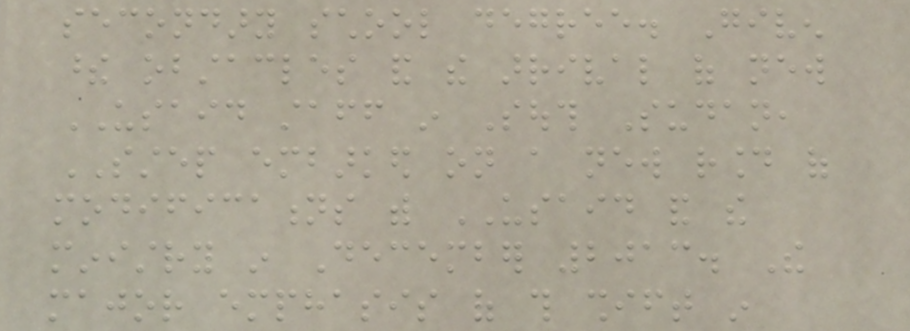secondary school degree. Given
these obstacles and the arrival of new
USAID staff in South Sudan,
SSTEP embarked on a new round of
modifications with USAID and the
ministry in December 2013. The
major emphasis of this shift in
